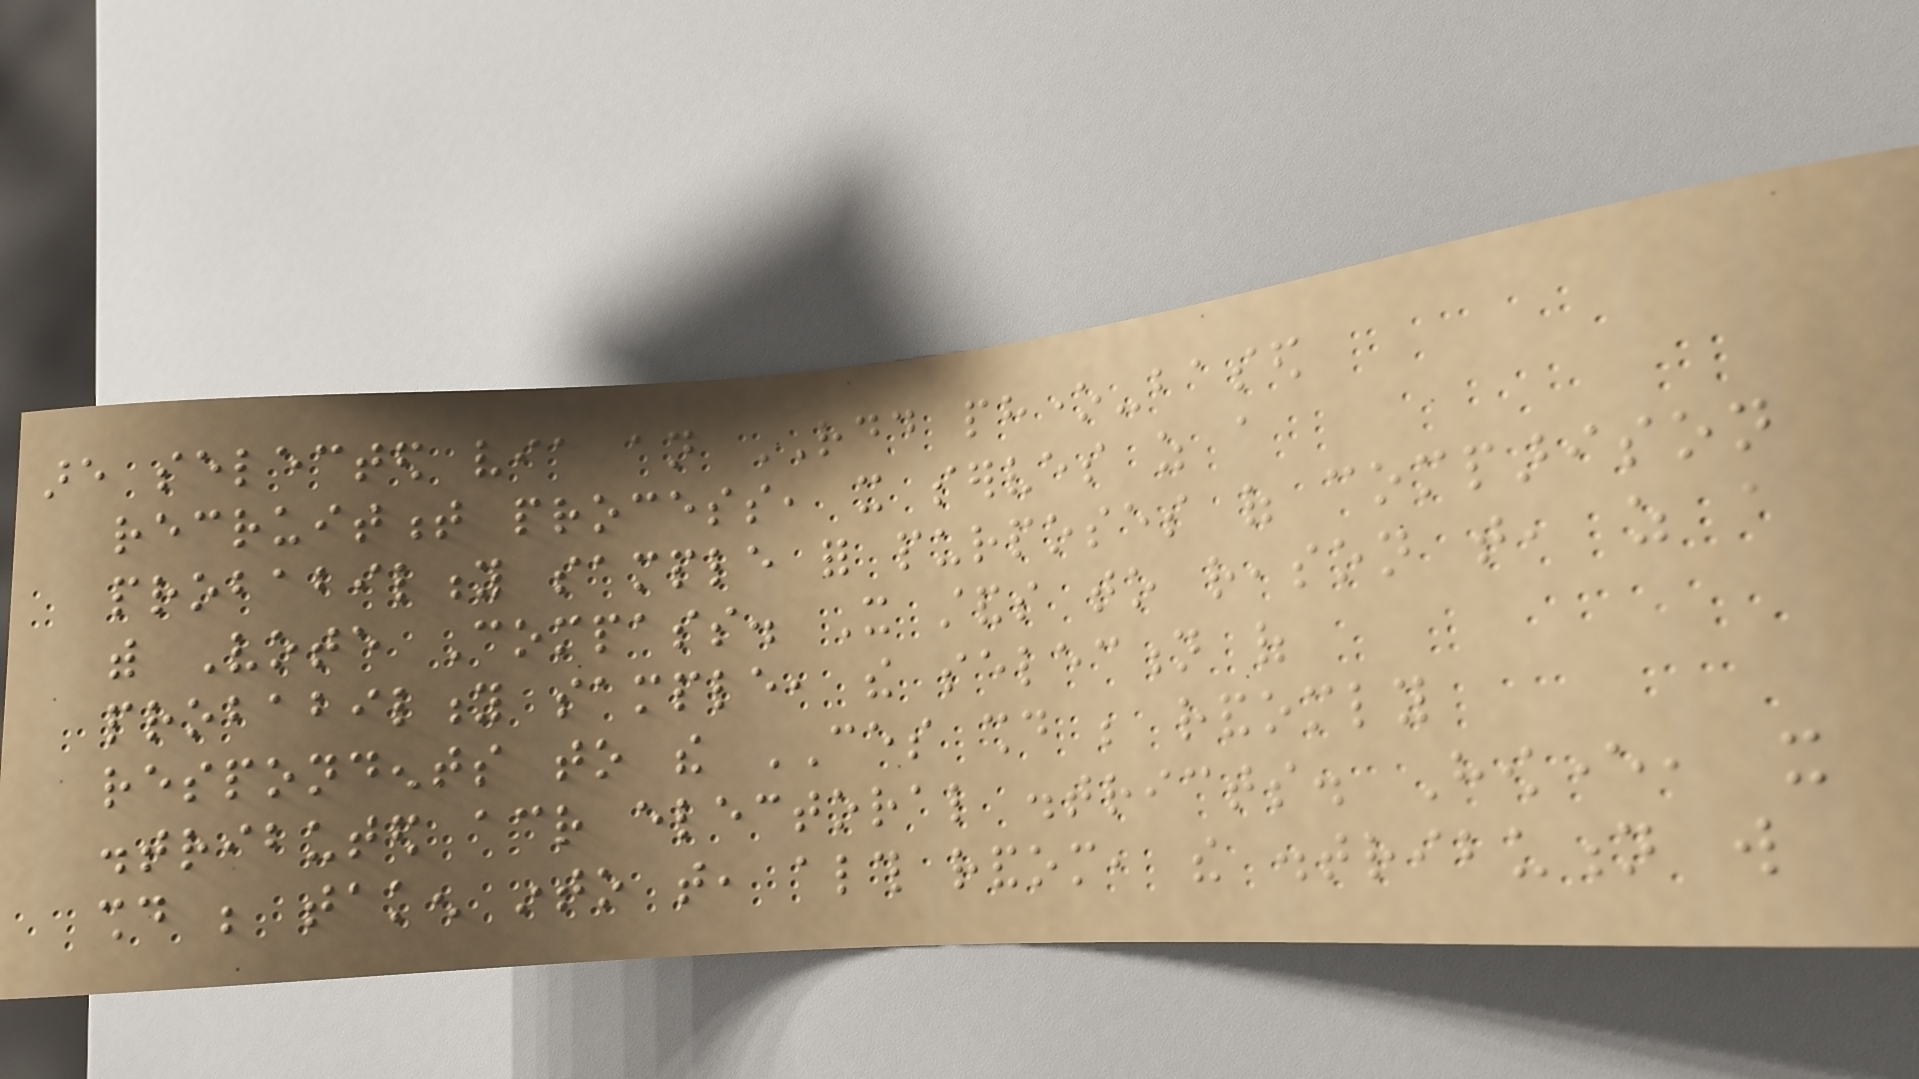are selected via an RDD phone-based
recruitment process, it serves as a
probability sample for purposes of comparison
with Vote Compass. It stands to reason that, as a
probability sample, the selection of
respondents to the CES should be randomly
distributed across electoral districts. However, it
should be taken into that, although random, the distribution will
